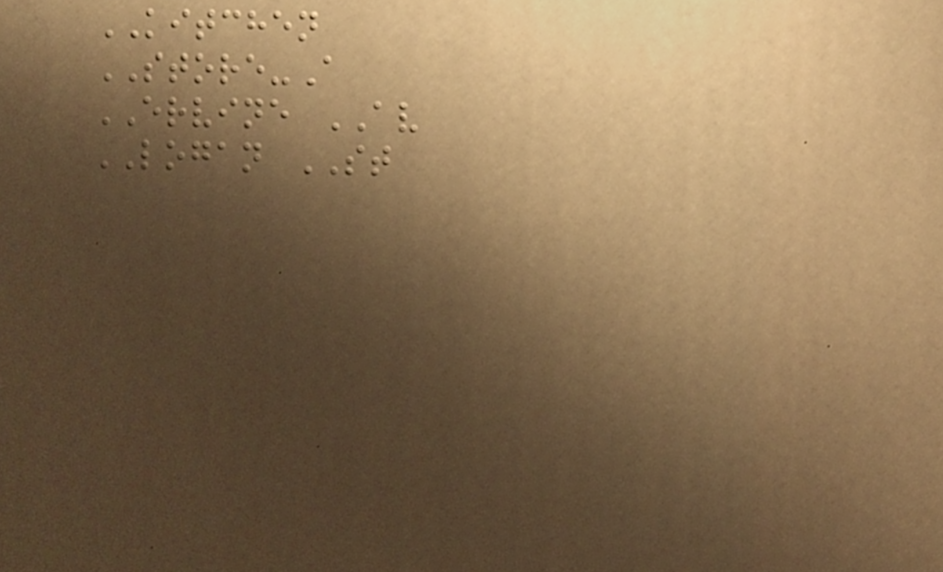KITCHEN
STORE-A
ERVINE AV
LOGAN ST
